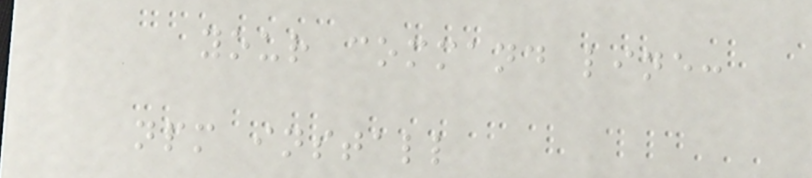your command line:
npm install
